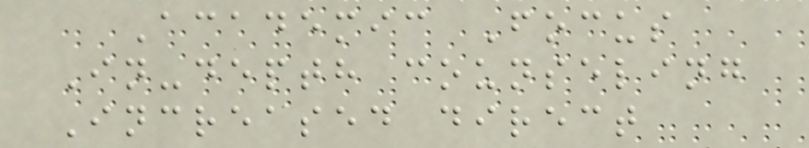Academic Focus
In-depth counseling
Increased direct
